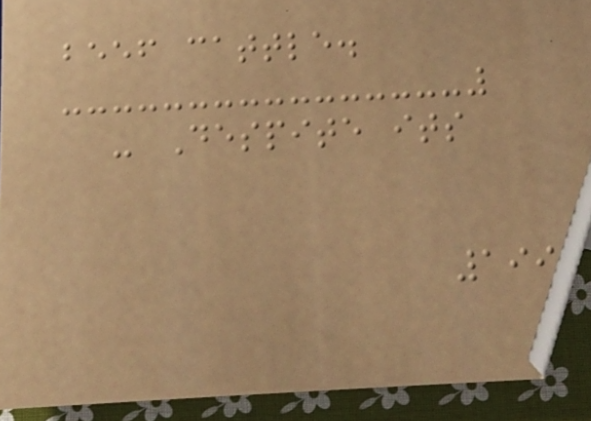beef cattle.
- Despite its
199
